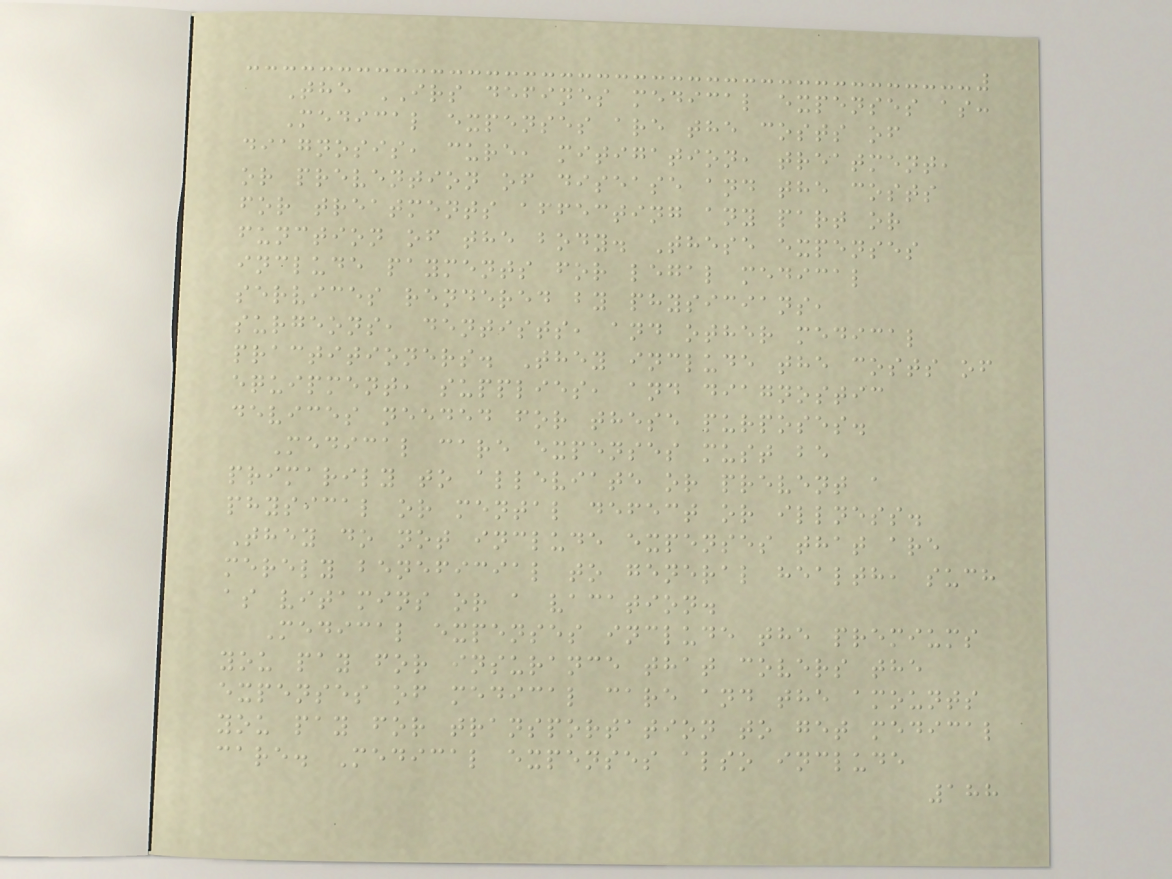The IRS defines medical expenses as:
Medical expenses are the costs of
diagnosis, cure, mitigation, treatment,
or prevention of disease and the costs
for treatments affecting any part or
function of the body. These expenses
include payments for legal medical
services rendered by physicians,
surgeons, dentists, and other medical
practitioners. They include the costs of
equipment, supplies, and diagnostic
devices needed for these purposes.
Medical care expenses must be
primarily to alleviate or prevent a
physical or mental defect or illness.
They do not include expenses that are
merely beneficial to general health, such
as vitamins or a vacation.
Medical expenses include the premiums
you pay for insurance that covers the
expenses of medical care and the amounts
you pay for transportation to get medical
care. Medical expenses also include
188
